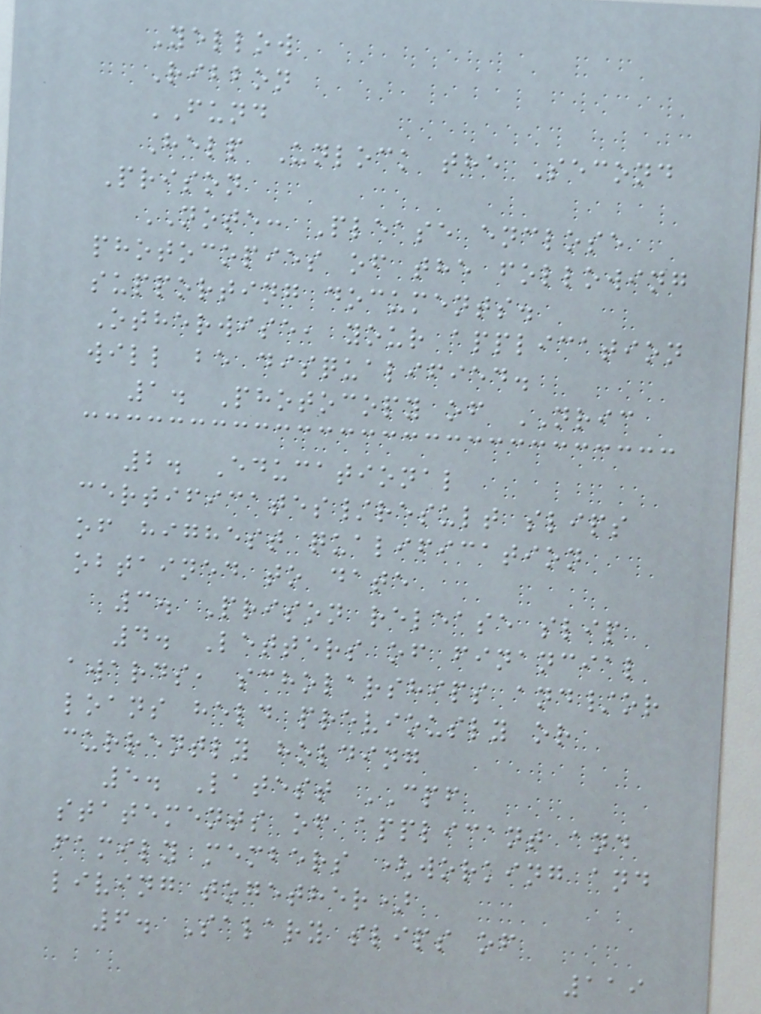Yellow
Ribbon
FUND
Help Unlock the Second
Prison
NOTE: Please enclose
photocopies of the following
supporting documents.
Otherwise, your application
will be disqualified.
1. Photocopy of NRIC
2. Educational
certificates/result slips
of highest qualification
obtained to date
3. Prison release slip
4. Letters of financial
awards, scholarships and/or
loans held previously or
currently holding
5. Latest CPF
statements of applicant and
family members (working and
living together)
6. Salary slips of
119
